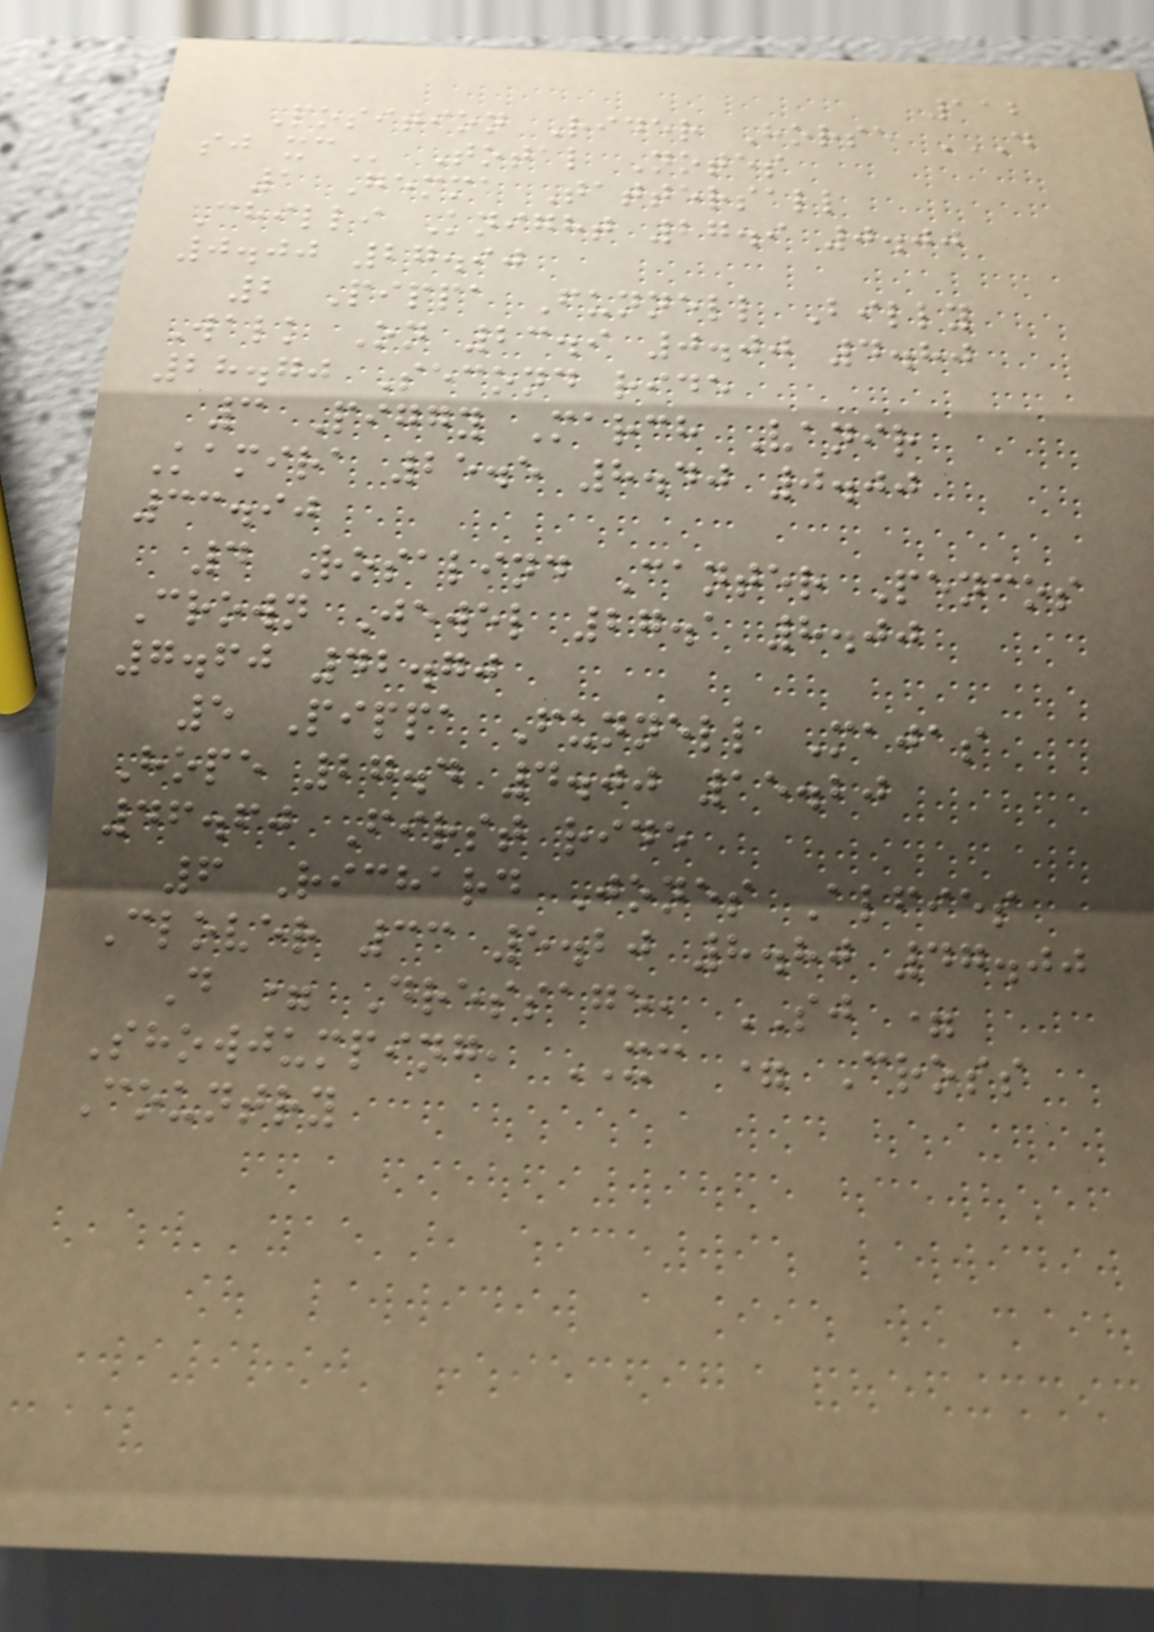112
Position Rider Horse D
SJ XC Total Notes
1 Gemma Tattersall
Chilli Knight 27.9 0.00
0.00 27.90
2 Pippa Funnell Billy
Walk On 23.9 0.00 4.80
28.70 Second ride
3 Piggy March Vanir
Kamira 25.5 8.40 0.00
33.90
4 Rosalind Canter Pencos
Crown Jewel 27.1 8.00
7.60 42.70
5 Pippa Funnell Majas
Hope 27.4 4.00 15.20
46.60 First ride
6 Richard Jones Alfies
Clover 33 5.20 8.80 47.00
D = Dressage, SJ =
Showjumping, XC = Cross
Country
